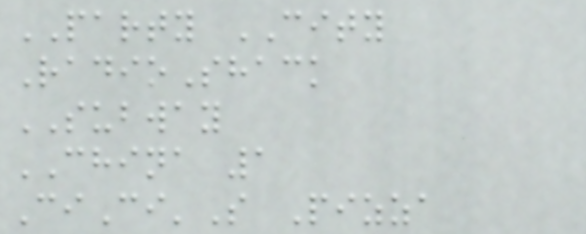PARTY CITY
RadioShack
SUBWAY
CHINA 1
CiCi'S Pizza
